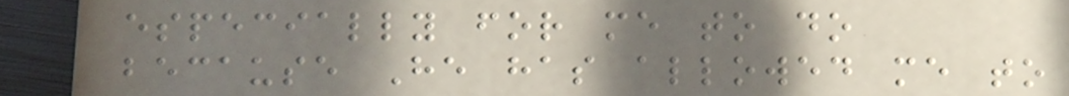especially for me to do
because He has allowed me to
